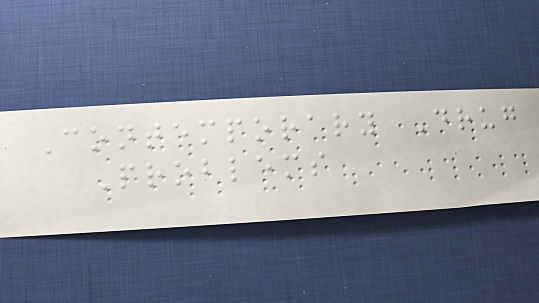Contemporary Drug
Problems
